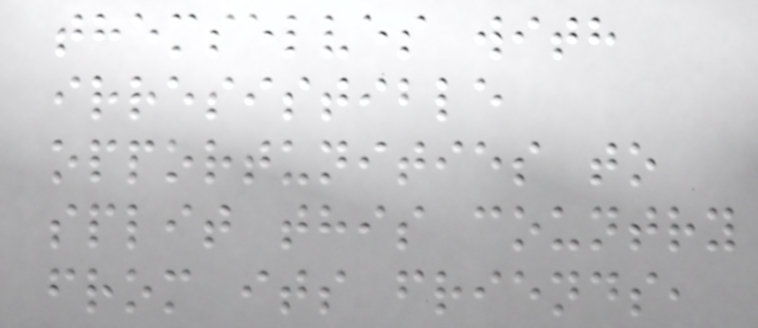themselves with
irresistible
opportunities to
split this country
from its friends,
